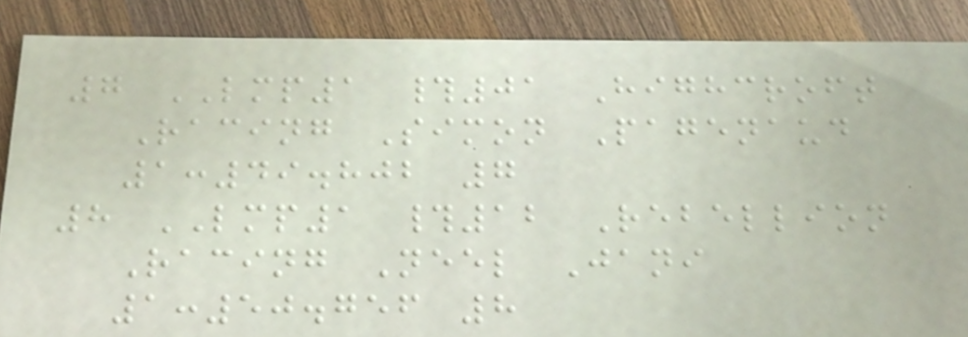7 LMP1 #01 Highcroft
Racing Simon Pagenaud
1:49.802 7
8 LMP1 #12 Rebellion
Racing Neel Jani
1:50.756 8
